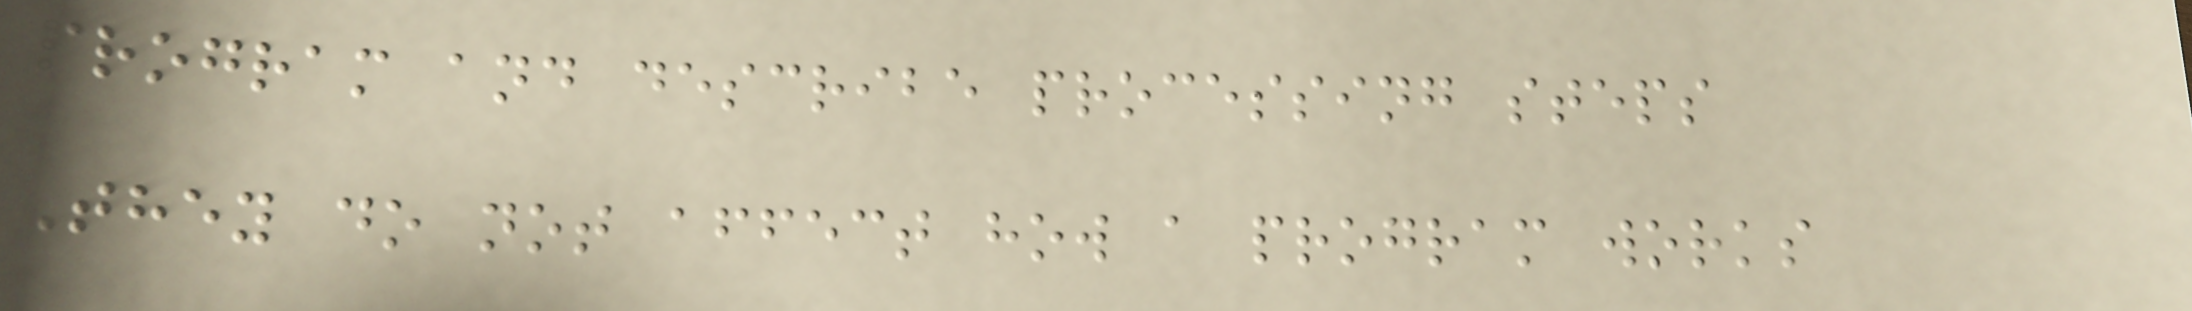program and describe processing steps
They do not affect how a program works
